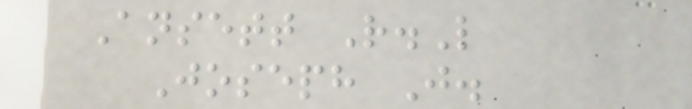Ansett R.L
Joseph J.
